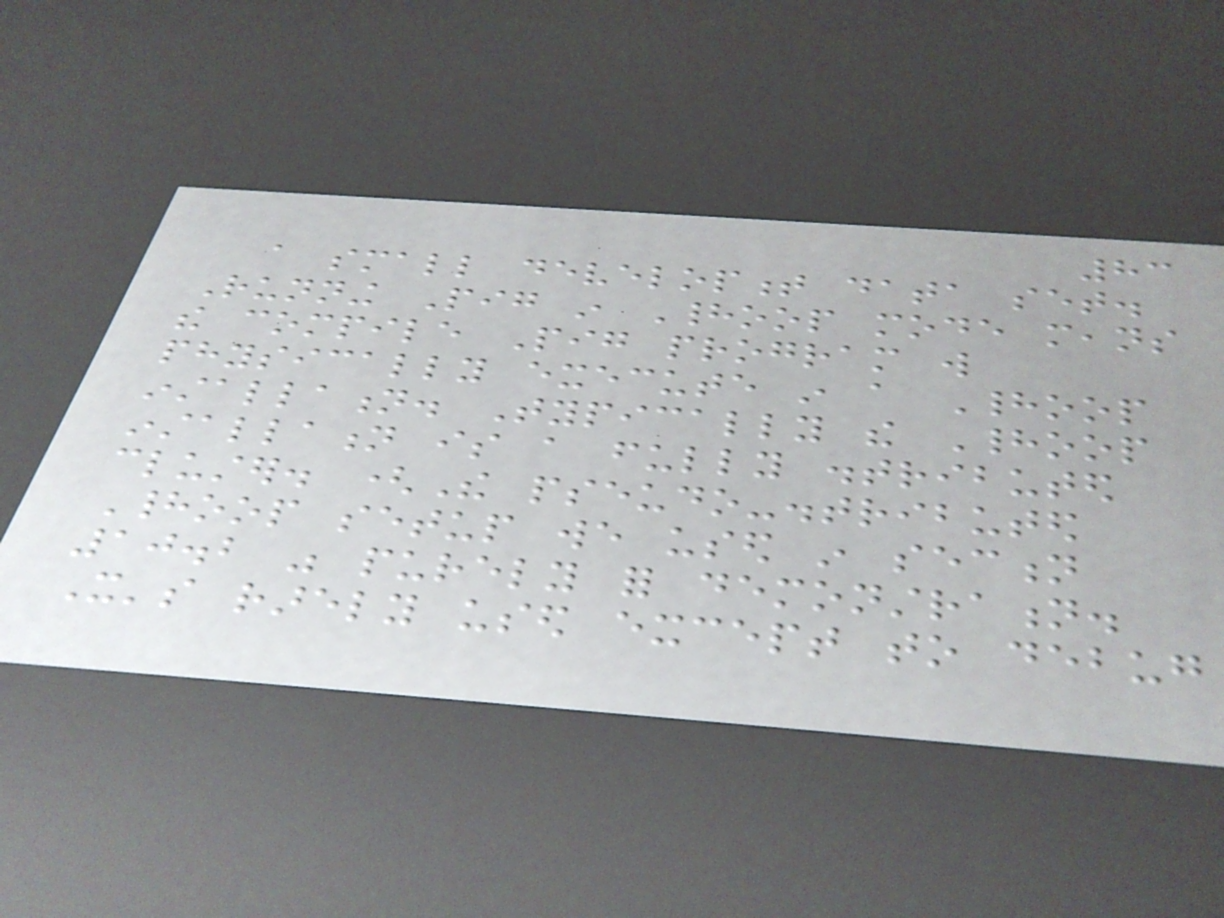83
a small development data set.
Running Pig in Hadoop mode means
the compile Pig program will
physically execute in a Hadoop
installation. Typically the Hadoop
installation is a fully distributed
cluster. (The pseudo-distributed
Hadoop setup we used in section
10.2 was purely for demonstration.
It's rarely used except to debug
